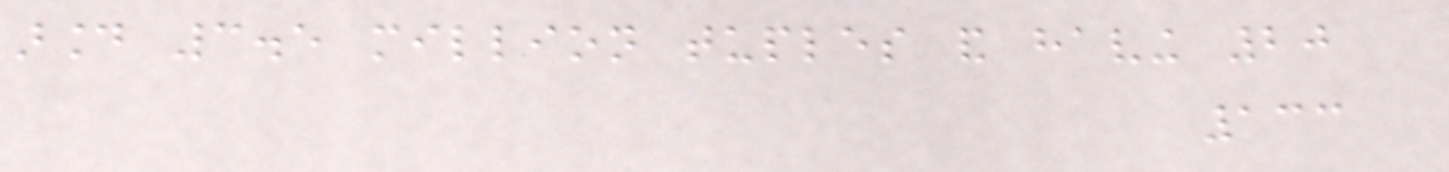around 3.5 million tuples and having 20
133
